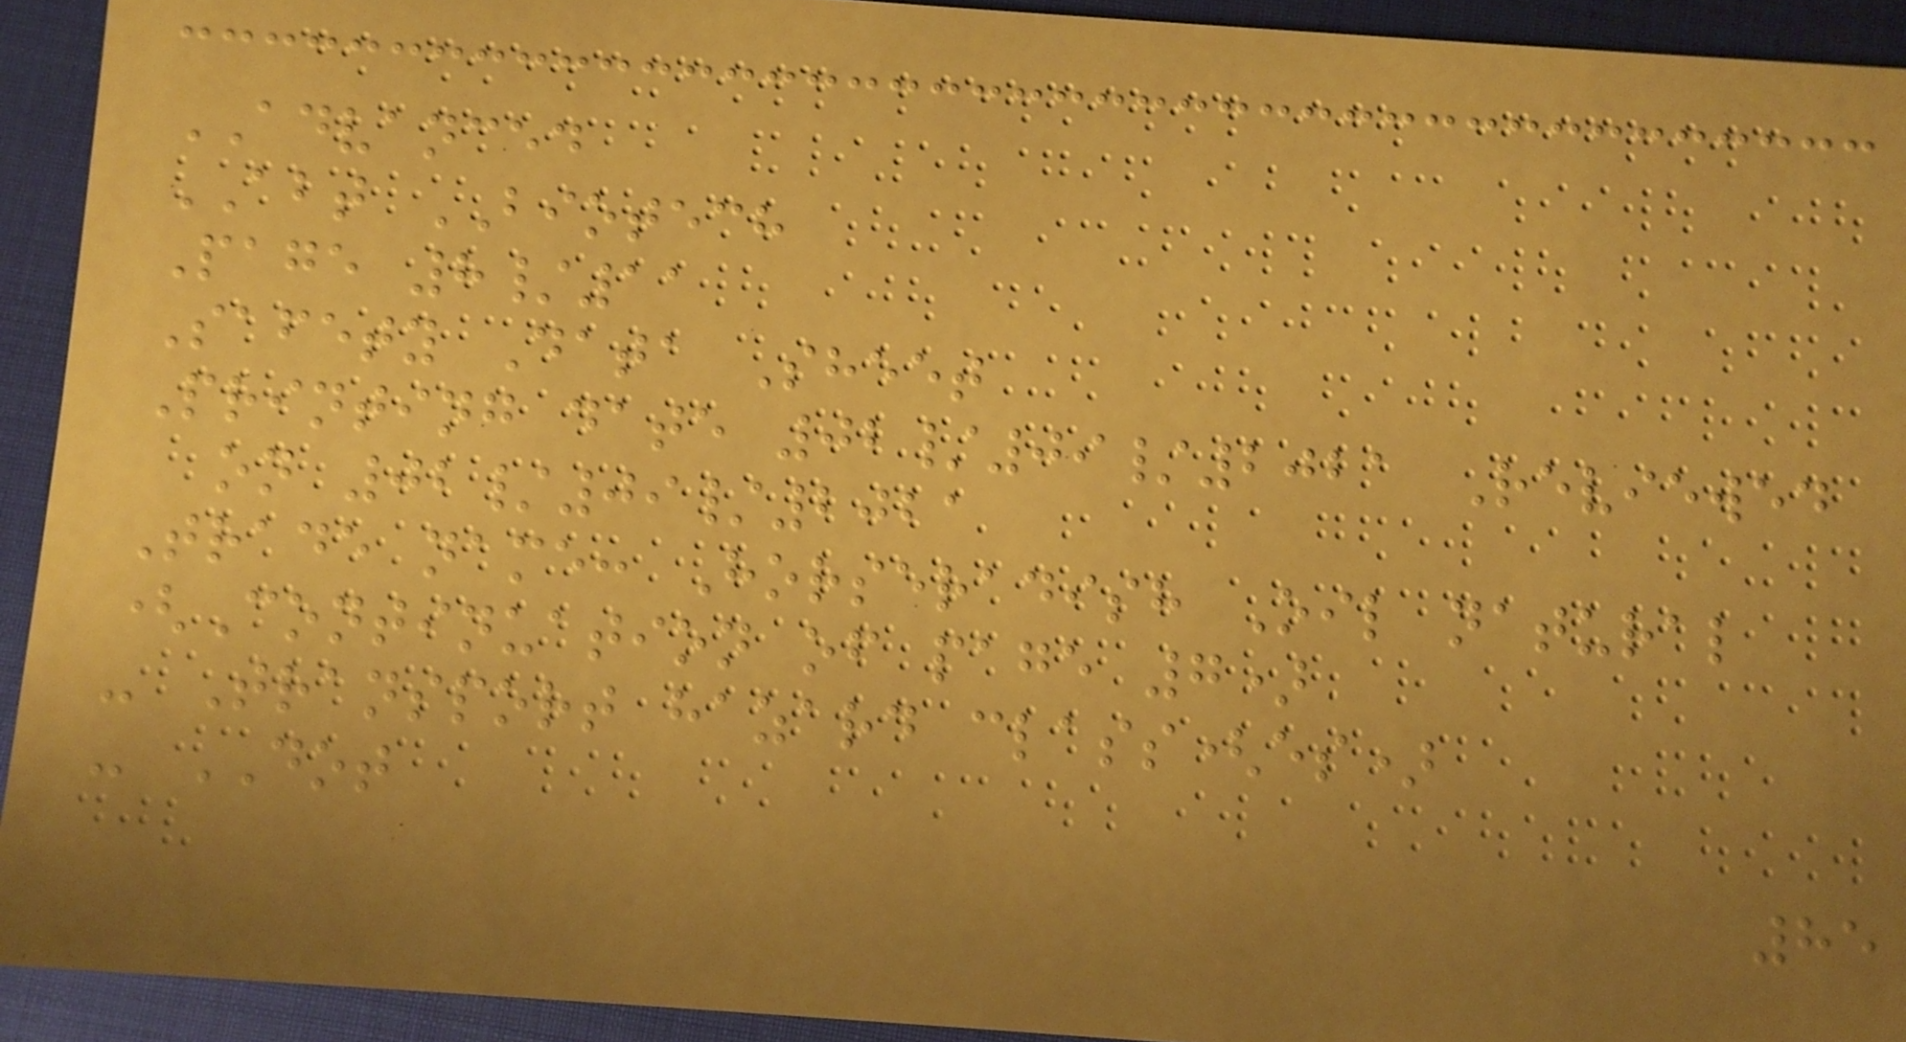ADVANCED
ABT BIOTECH
Page 8/11
Safety Data Sheet
Printing date 02/09/2021 Reviewed
on 02/09/2021
Trade name: Horseradish Oil natural
(Continuation of page 7)
- Transport hazard class(es)
- DOT
85
